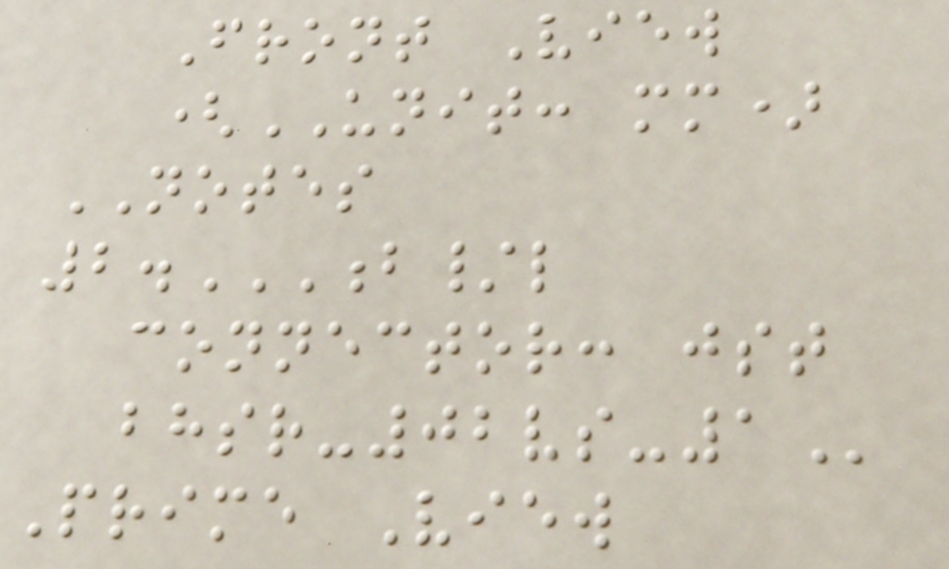Front View
(UNIT: mm)
NOTES
2.B/L
CONNECTOR: JST
BHSR-02VS-1
Prime View
